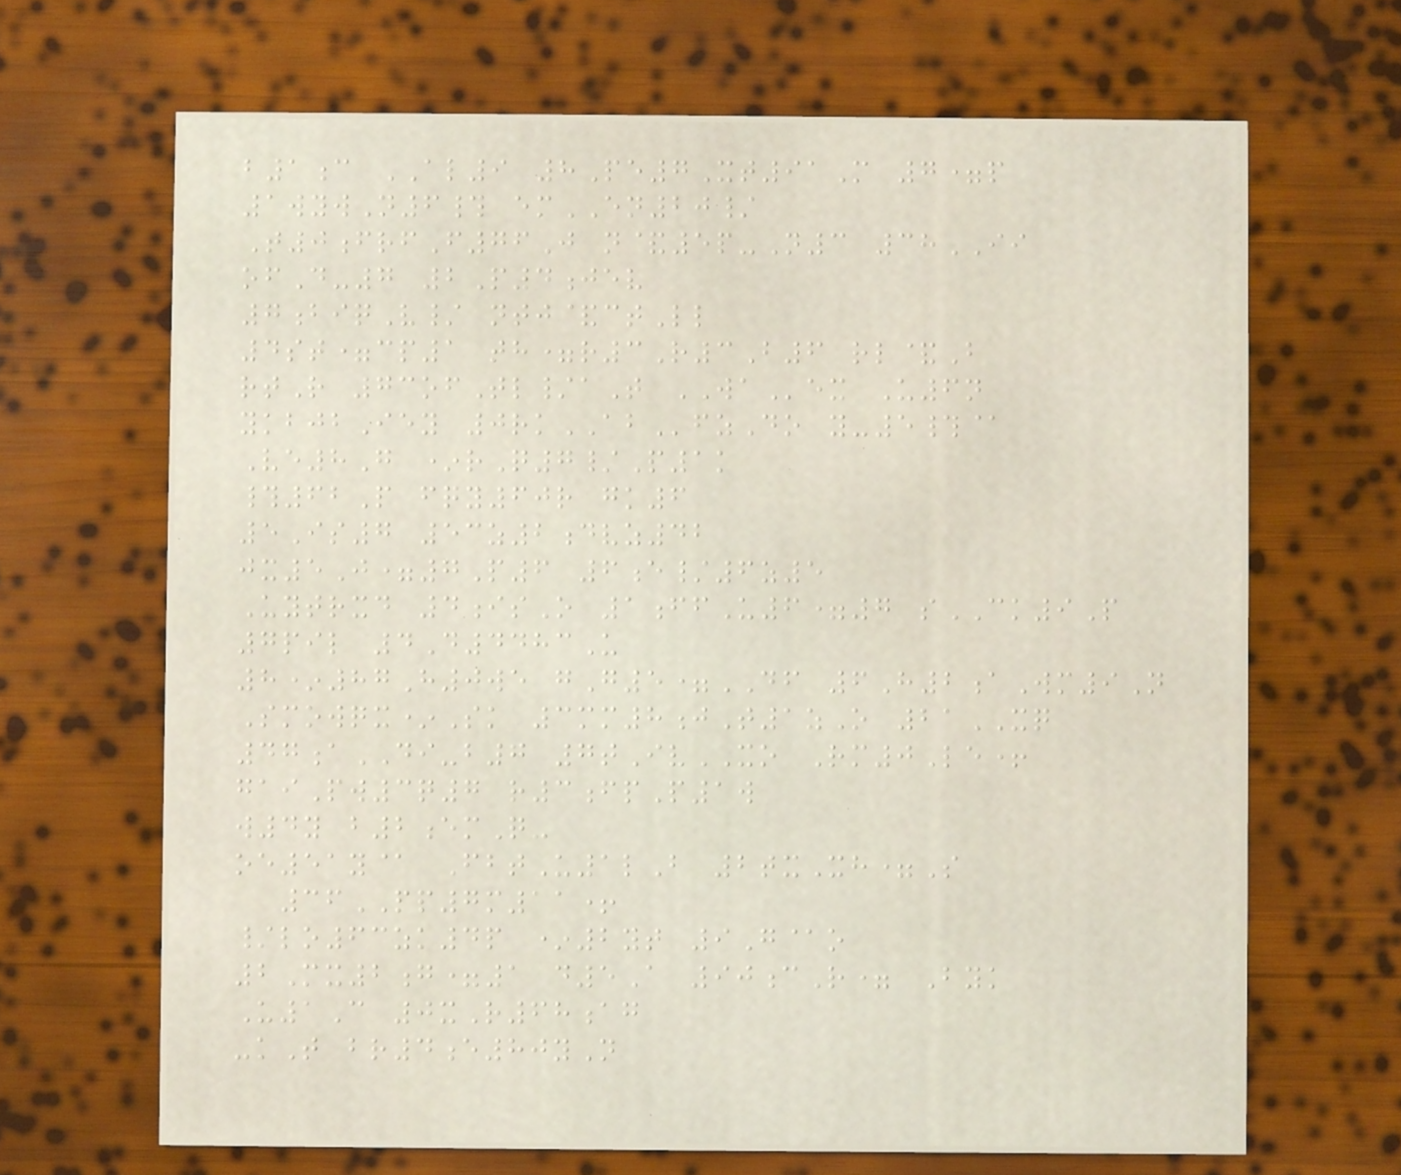b1c AL9 8Pe7Xt91M 7=p
1wywN6# emEN20/
T0frfF76J n&5p-N3 38II
ofD-7 2P4jev
7biqV/ ntj&ctLl
4st=cp1 th=r3R3B6 rl&B
rtR 73ofTl/aT WAex U6n
ykbjbIey 0rkABfzDo y-5#@
Ve8G *rQ7/P1k
#62P fqy60r gk6
5Is7 53z2dvz42
jx5J=7P6 6e/6z5
Uytrxd 4isO 1ffU6=7 sCK9P
7pil 4D4483U
8*87H0we gG5=DF 6H2aWm9N
Smowqx*Sk 3mm8jT1zO 21XQ
47aDI-b7 7tIvXO Rm0Le+
gaiPw3q7 r3fpP1w
w4y b2emQ-
oe51y@ FbtU1lB 2txXh=S
36PP7m11+
/lo63zk4p *2yt 9G@o
2Mx2g=1 d5A 90cR= Byk
U1C 0xR68ag
-kT br4e80yN
